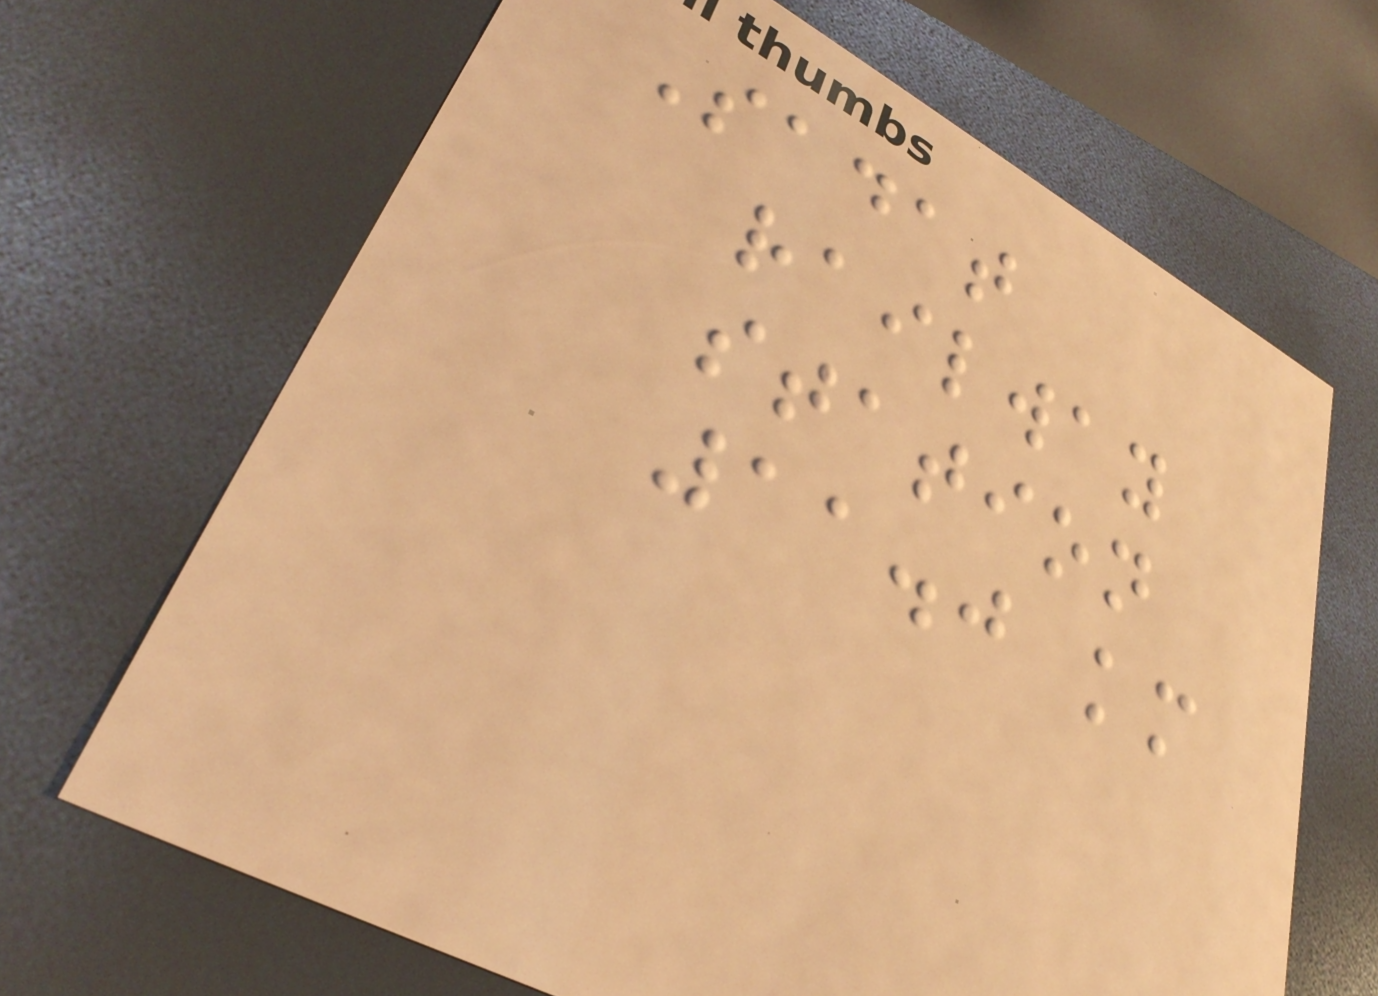Sadat
railway
station
11.0 km
